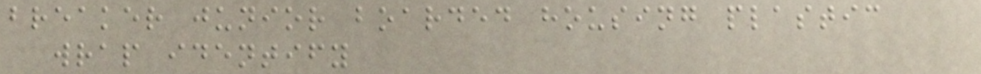breaker junior boarded housing plastic
wrap identify
